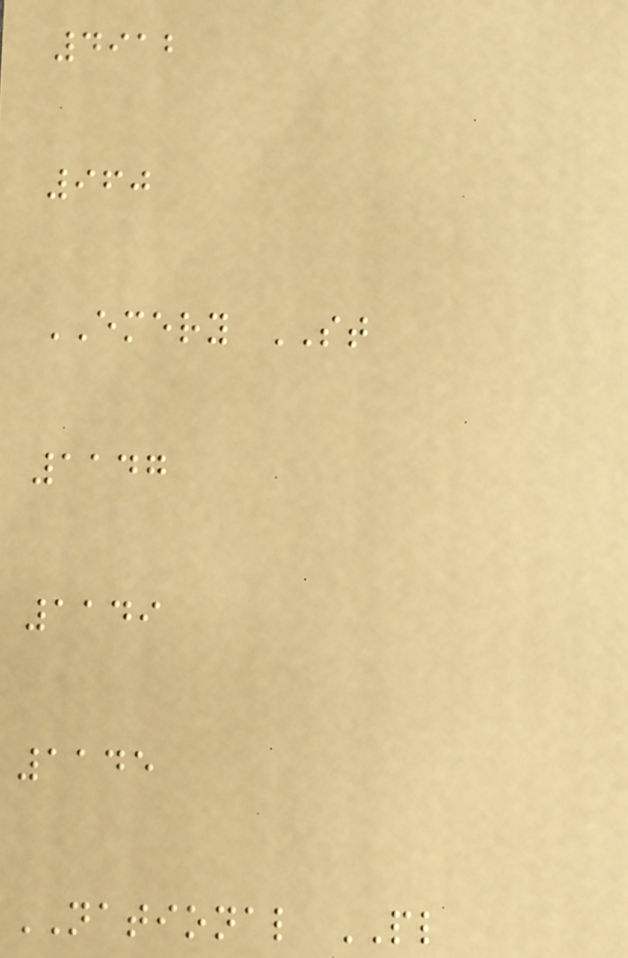4912
960
EMERY ST
1147
1149
1145
NATIONAL PL
